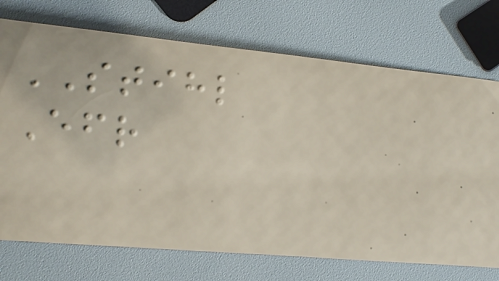STIHL
Efr
